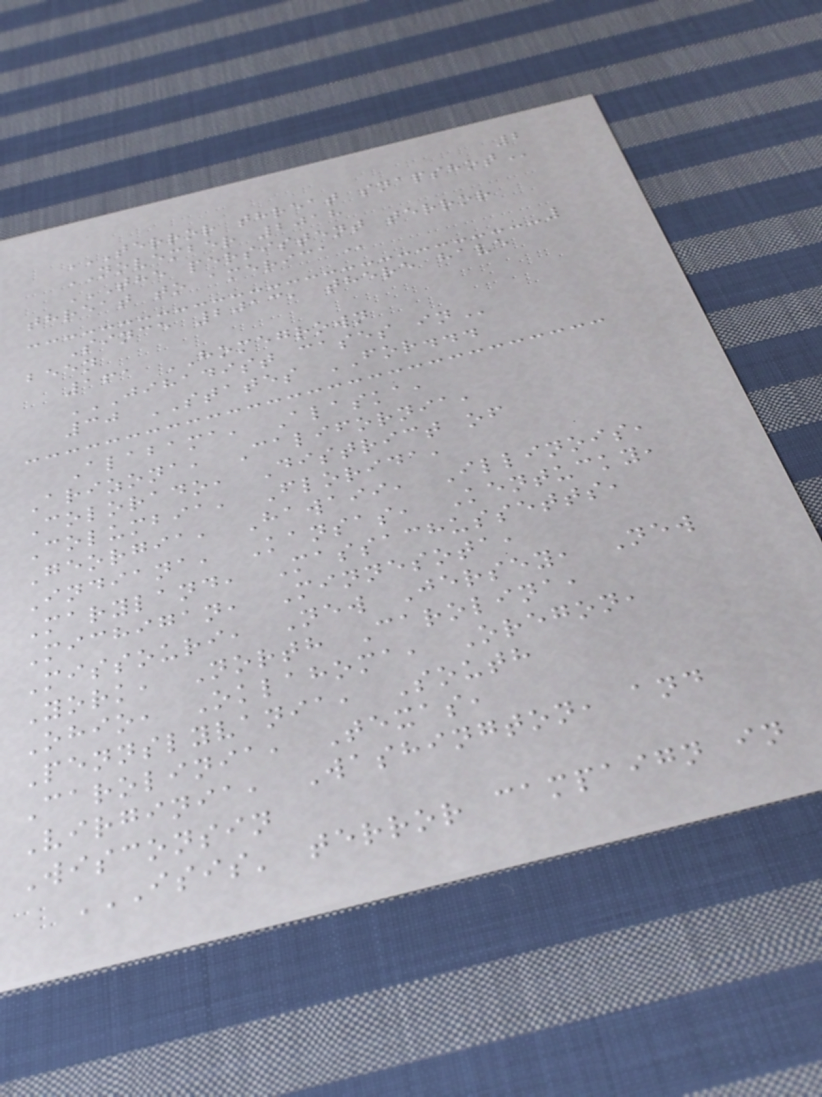2
TERROR THREAT SNAPSHOT
NOVEMBER 2018
THE PERSISTENT TERROR
THREAT TO AMERICA
Since 2013, there have
been
161 HOMEGROWN
JIHADIST CASES IN
30 STATES FOR...
Alabama, Alaska,
Arizona, California,
Colorado, District of
Columbia, Florida,
Georgia, Hawaii, Illinois,
Indiana, Kansas, Kentucky,
Maryland, Massachussetts,
Michigan, Minnesota,
Missouri, New Jersey, New
York, North Carolina,
Ohio, Oklahoma, Oregon,
Pennslyvania, South
Carolinia, Texas,
Virginia, Washington, and
Wisconsin
ISIS' TERROR CAMPAIGN IN
